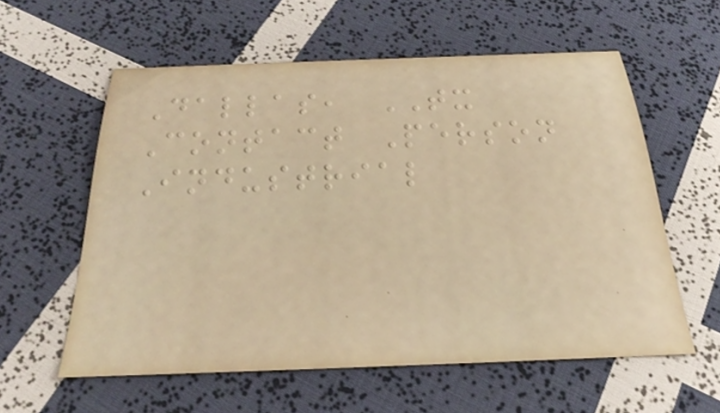Dallas, TX
Contact Person
Industrial
